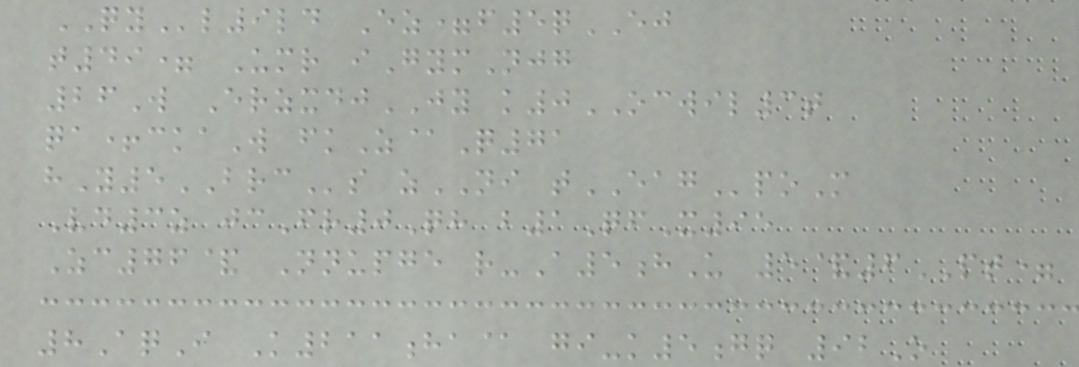QYl9ld Ez=f5qEJ
t49= Umr iGymNjg
26W ErzxdjJY k0OCWIL3t
qa+ckaW fkZ@Q71
hY5BRCs zNI tEAGpoM
Vd3z jcFr0Qh b1QfX95
Zc76& Nnupge r-A5hU 5&6PT=
8AqI K211ha@ gi-k5gq 92O
